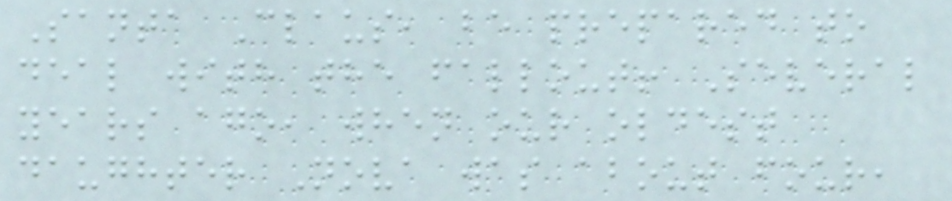Santa Claus, be prepared to
deal with the fallout! Several
years ago, when our oldest
daughter Nova was about four,
